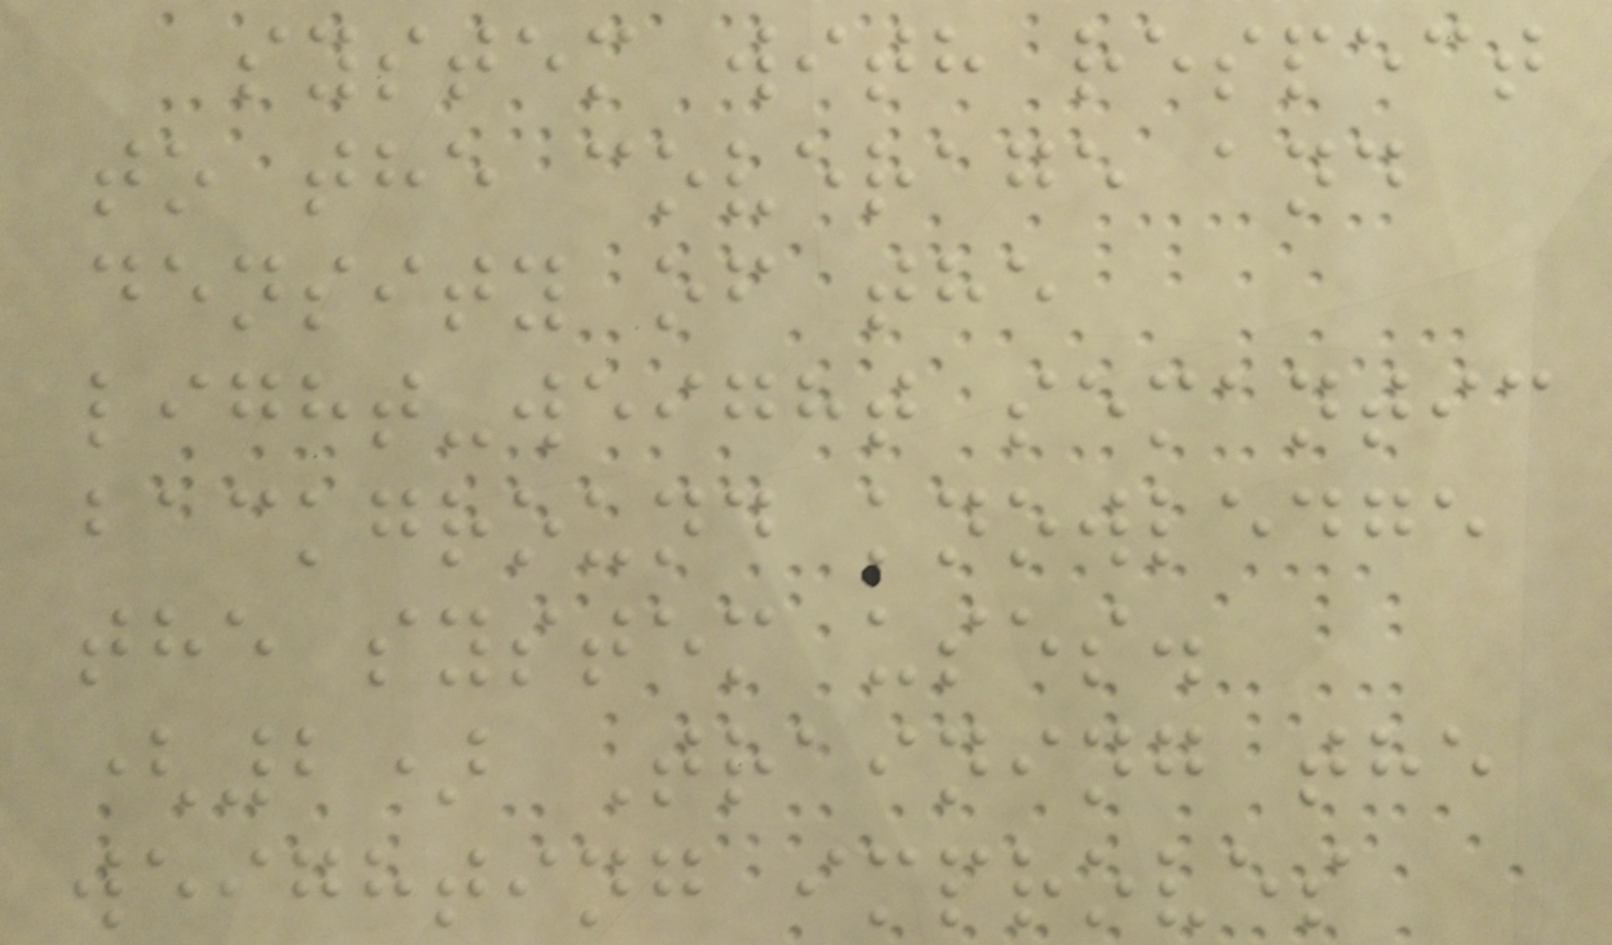system with respect
to the coverage and
density of the
light-weight semantic
background knowledge
the system uses.
(2) Training the
weighting improves
